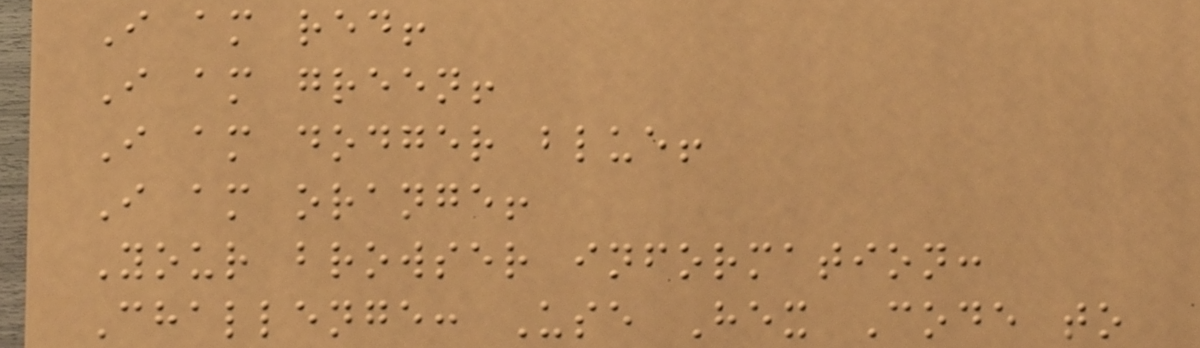I am red!
I am green!
I am dodger blue!
I am orange!
Your browser information:
Challenge: Use Hex Code to
